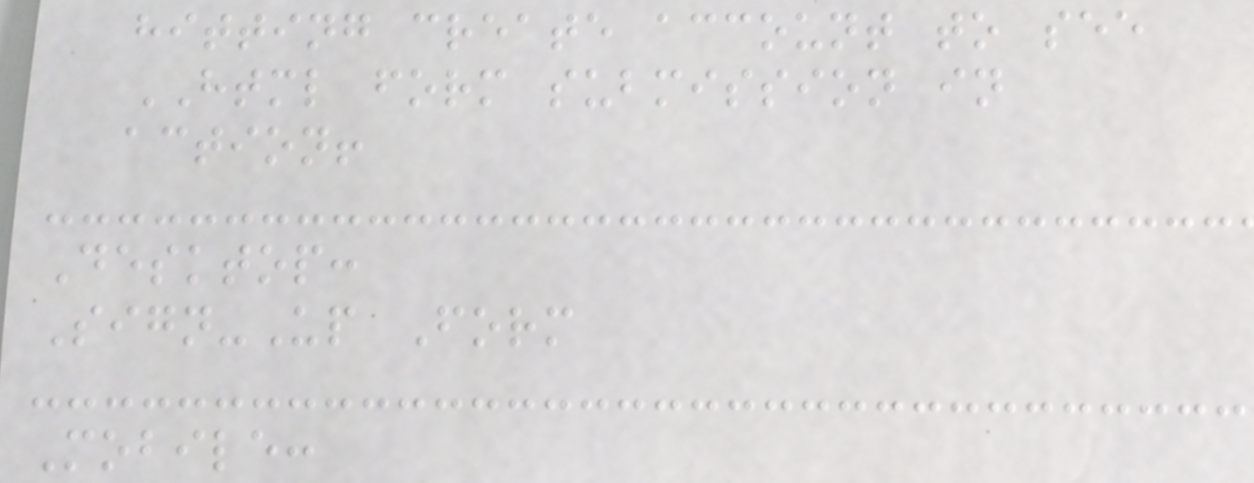hitting create account to see
HTML form submission in
action!
Desktop:
Sign-Up Form
Mobile:
